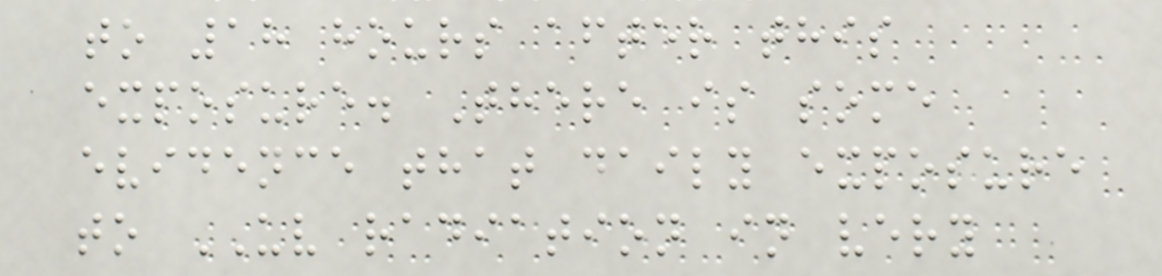to 18 hours after this
exposure. There is some
evidence that daily exposure
to UV radiation in very
